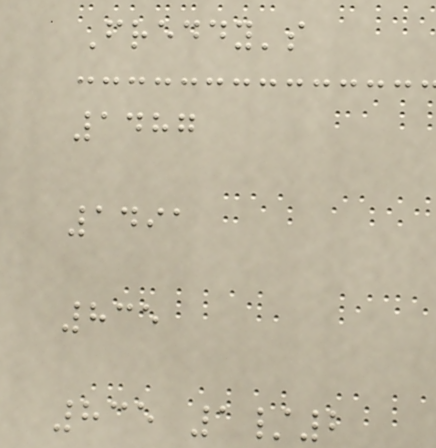Freddy's
1487
1491
835
835 1/2
